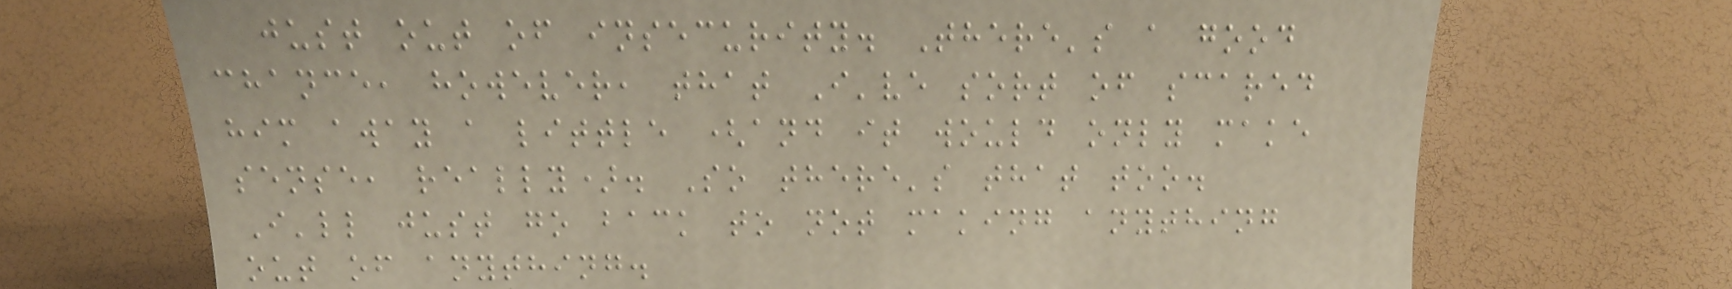just out of insecurity. There's a good
chance, however, that I've sort of scared
him away a little (and it would only make
sense, really). So there's that too.
I'll just go back to not making anything
out of anything.
